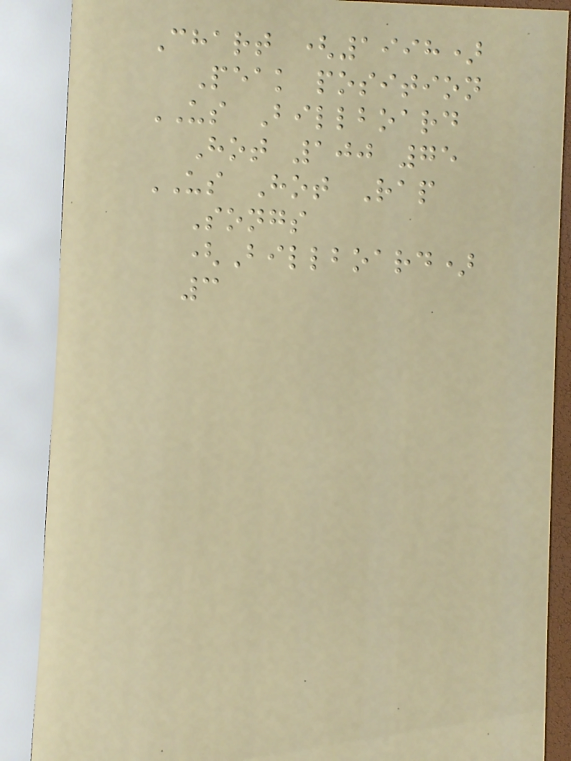Chart (1998)
Peak position
US Billboard
Hot 100 75
US Hot Rap
Songs
(Billboard)
3
